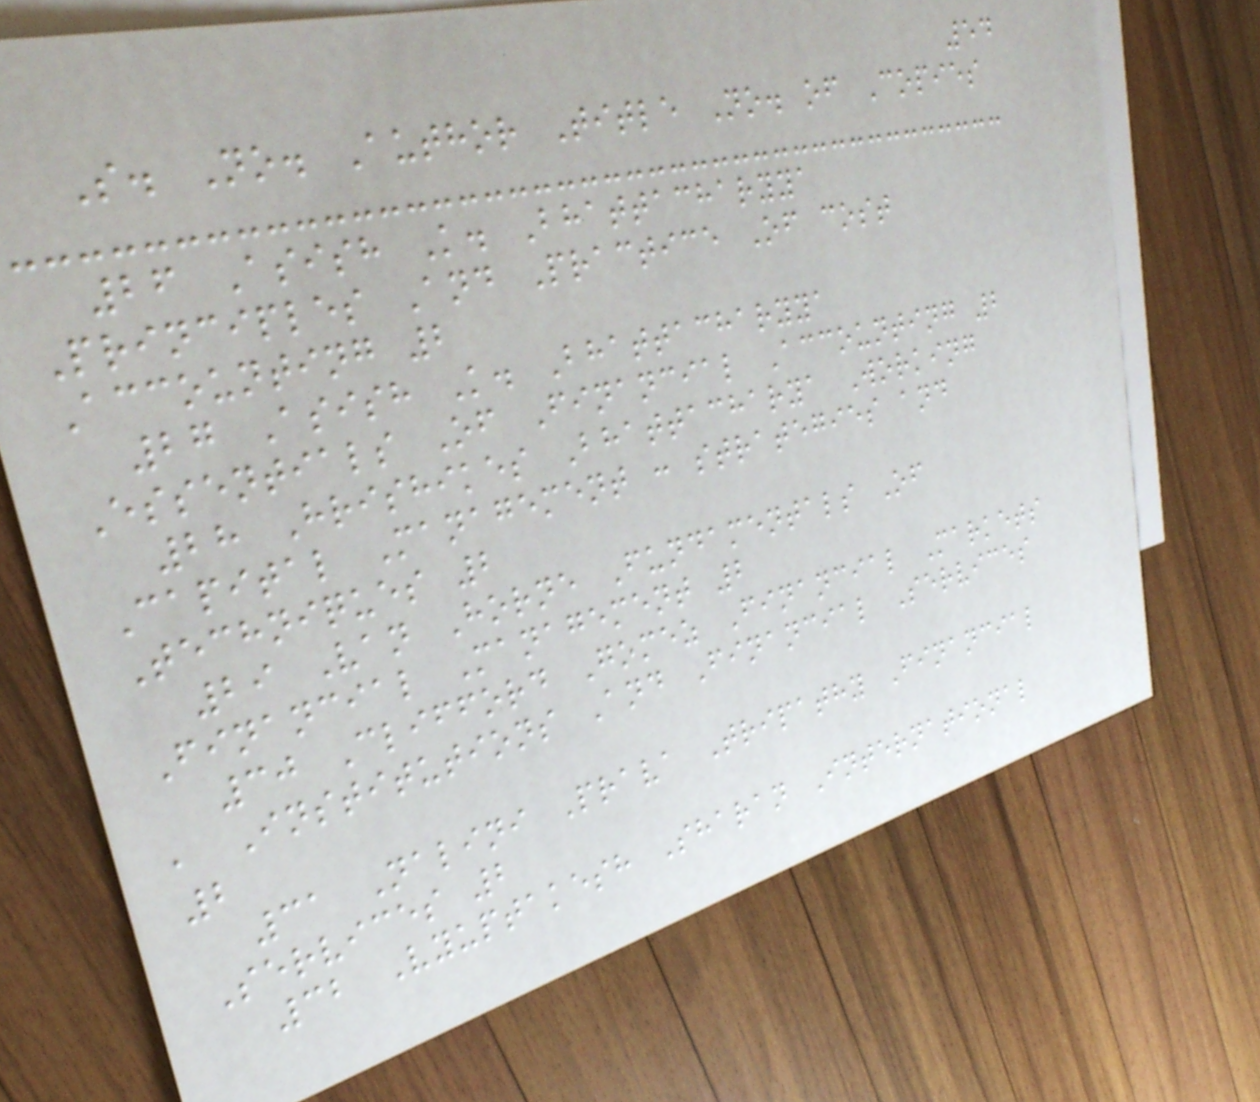54
S. No. Author Title No. of Copies
26 Asish K. Bhattacharyya
Principles And Practice Of cost
Accounting 2
27 Asish K. Bhattacharyya
Essentials Of Financial Accounting 2
28 Hrishikes Bhattacharya Working
Capital Management : strategies and
Techniques 2
29 Van Horne Fundamentals Of
Financial Management 2
30 Clifford Gomez Financial Markets
, Institutions And Financial Services
2
31 Nalini Prava Tripathy Financial
Services 2
32 Vyuptakesh Sharan International
